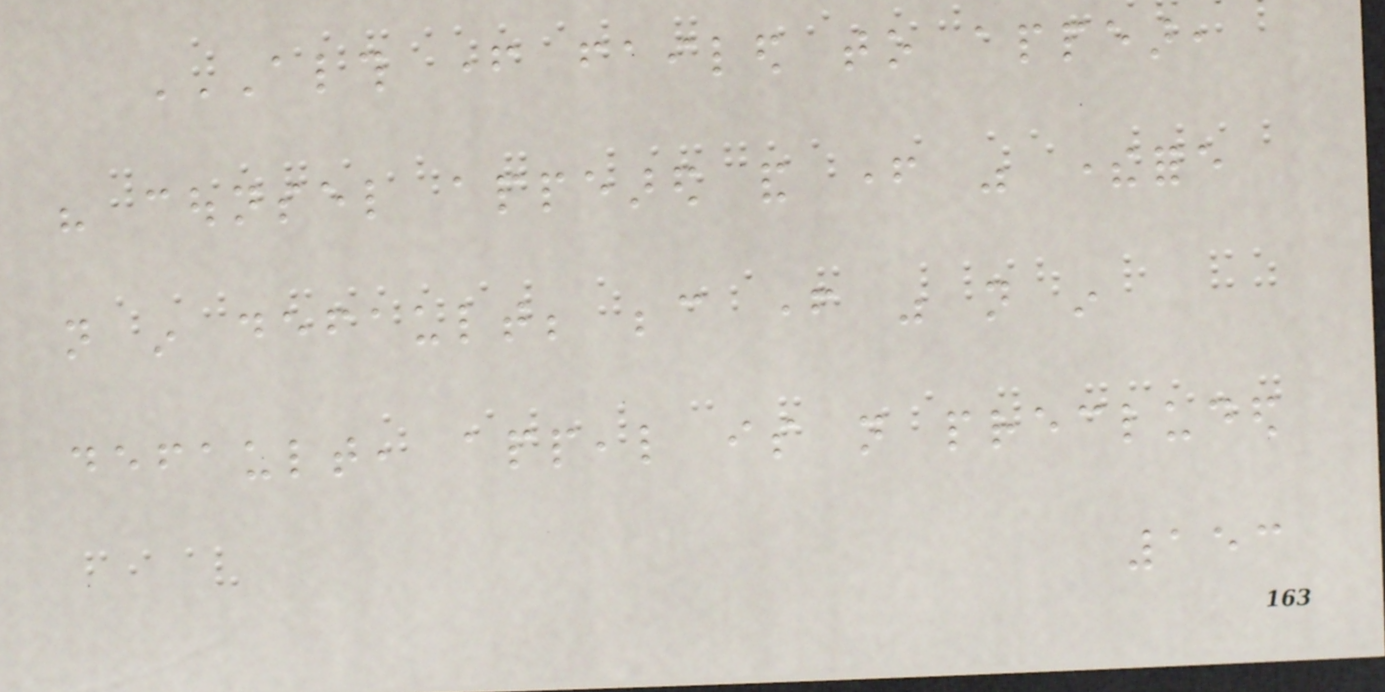ALTHOUGH FATHER FAILED TO APPEAR,
HIS COUNSEL APPEARED AND FATHER WAS THEREFORE
NOT IN DEFAULT; BECAUSE FATHER WAS NOT IN
DEFAULT, APPEAL IS NOT PRECLUDED
153
